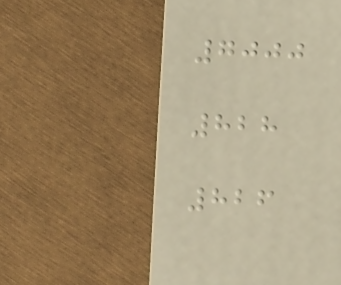7000
828
826
